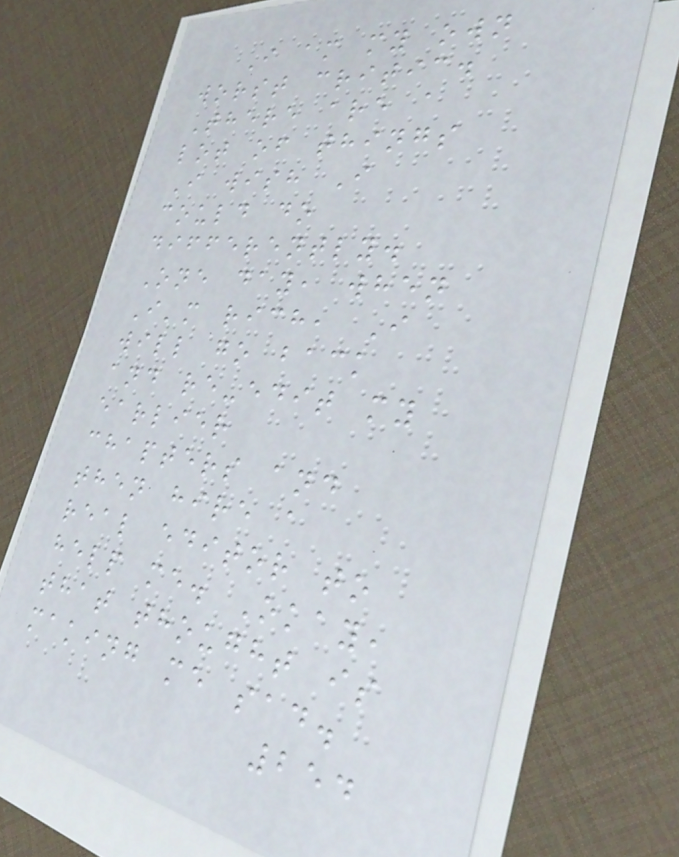I am my own
worst critic.
There are a
lot of things
I wish I
could do
differently.
One day, when
I'm rich, I
will go back
and re-edit my
earlier
chapters and
then hire a
real editor to
help me. Okay,
that thought is
making me sad.
254
